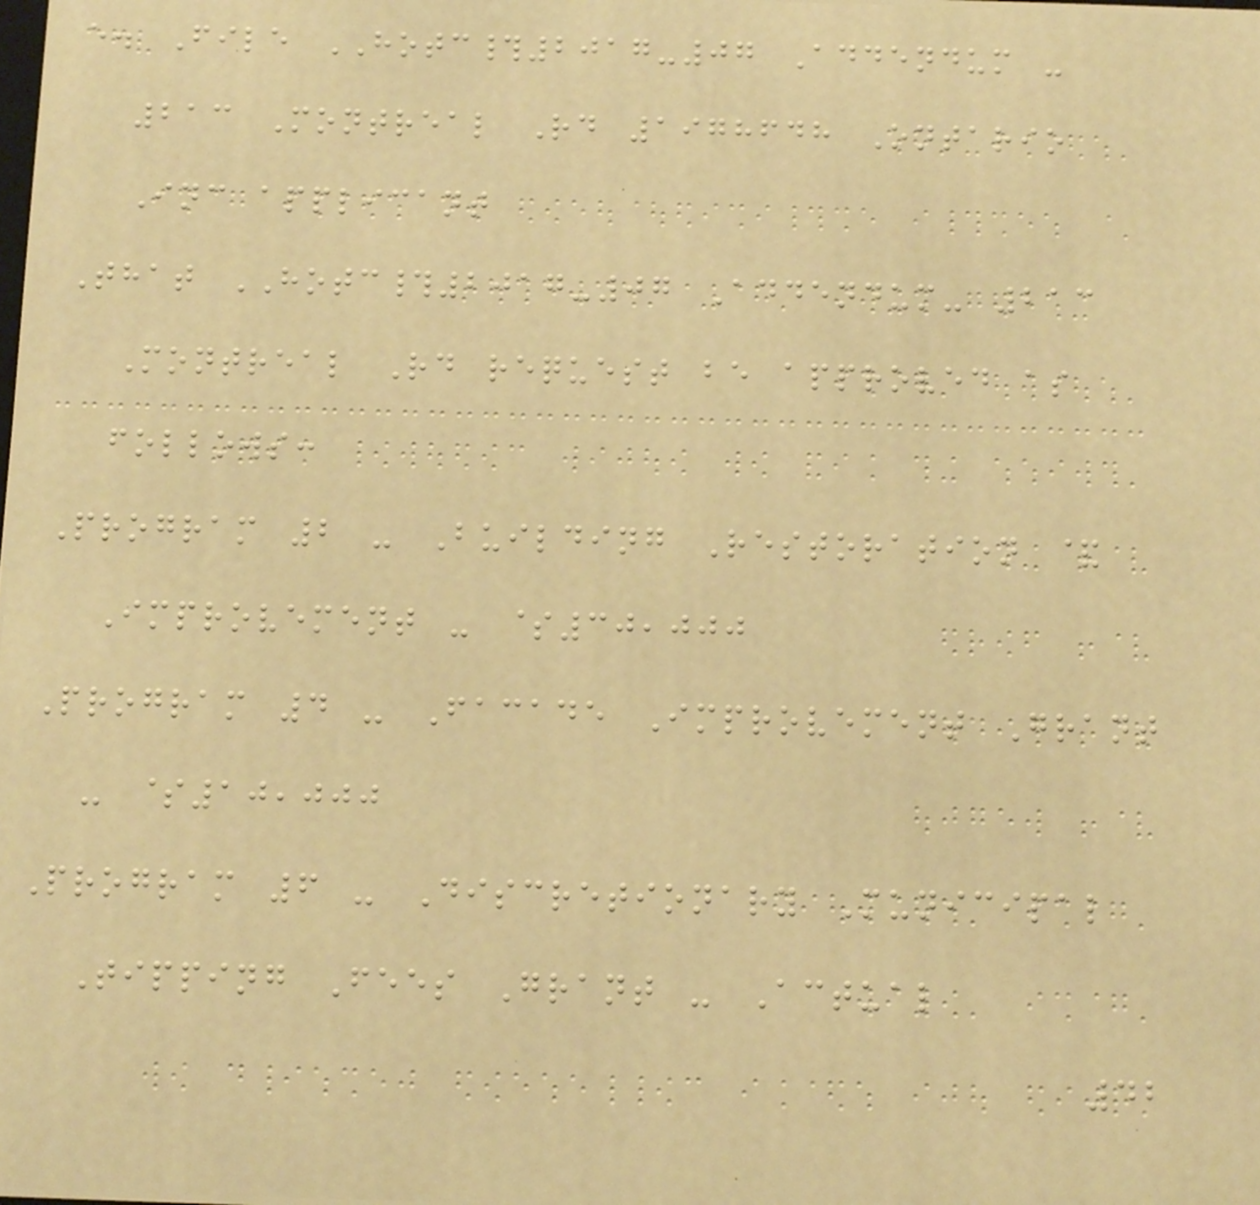e. File HOTC#2017-07 Addendum -
213 Montreal Rd 1978648 Ontario
Inc applicant
That HOTC#2017-07 Addendum- 213
Montreal Rd request be approved as
follows:
Program 2 - Building Restoration &
Improvement - $30,000
Program 4 - Facade Improvement Grant
- $10,000
Program 6 - Discretionary Municipal
Tipping Fees Grant - Actual
42
